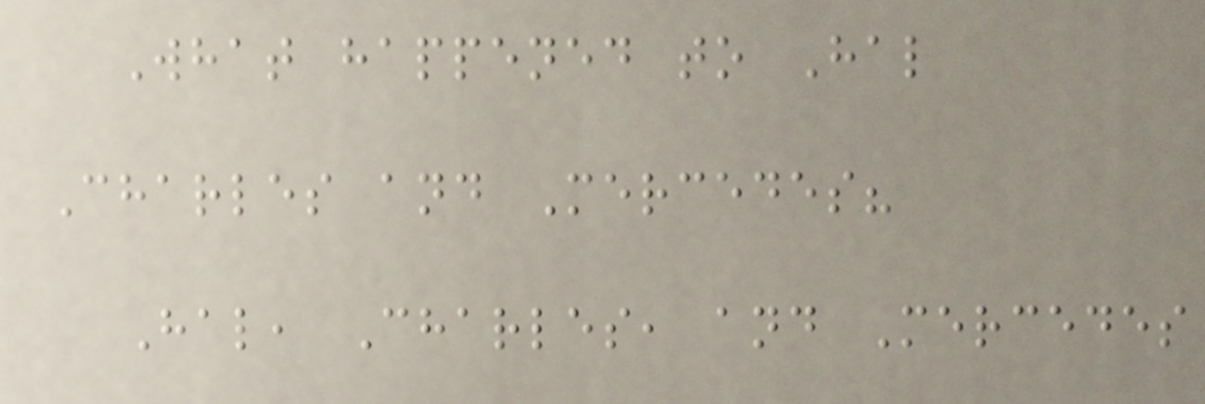What happened to Hal
Charles and Mercedes?
Hal, Charles, and Mercedes
